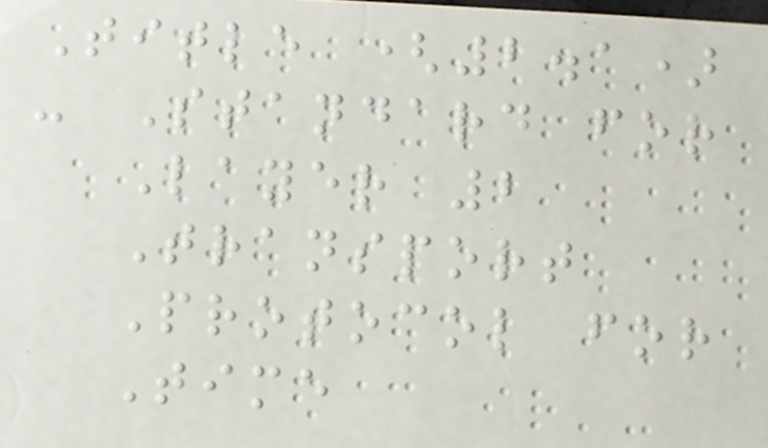Title (2.1)
- Standard for
Layer 2
Transport
Protocol for
Time
